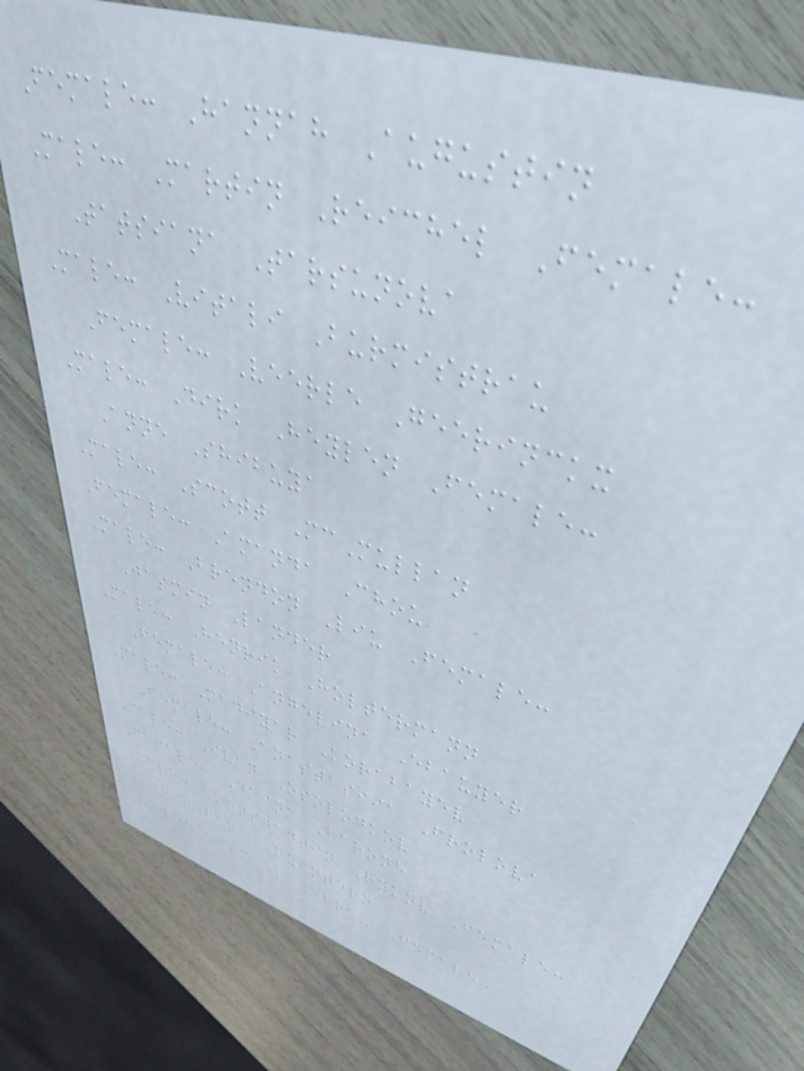Female: Hannah Augustin
Male: Martin Reichel Female:
Tatsiana Tarsunova
Male: Vitali Burmistrau
Female: Veerle Geerinckx
Male: Dirk Heylen Female:
Anne Shibuya
Male: Scott McMullan
Female: Amanda Chou
Male: Brendon Liu Female:
Jasmin Lander
Male: Henrik Holtermann
Female: Angelina Ebauyer
Male: Madiyar Korabayev
Female: Anastasiia Frolova
Male: Ivan Osolodkov
Female: Daina Barone
Male: Konstantin Rykov Female:
Estefana Quintero
Male: Ismael Abreu Female:
